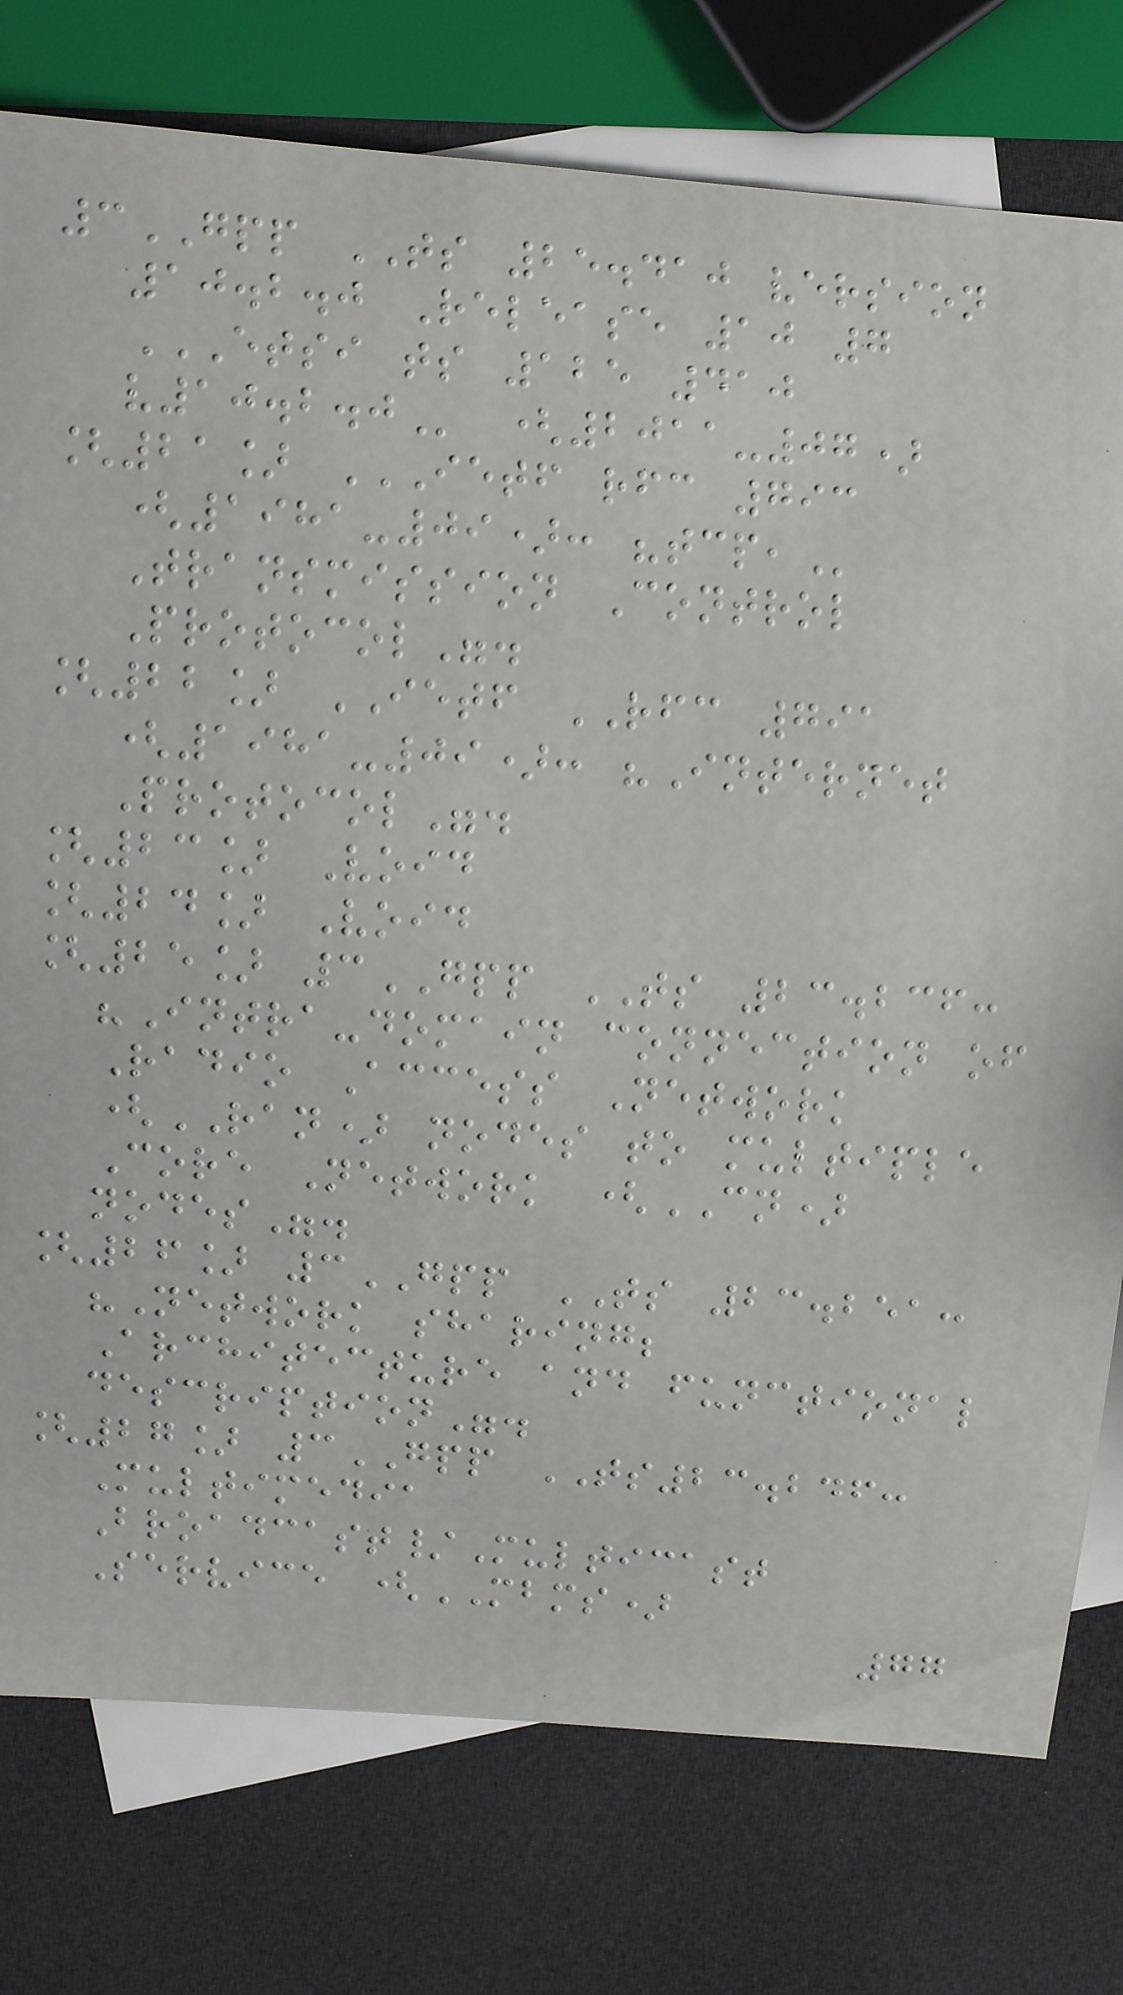3GPP TS 25.410 version
10.2.0 Release 10 7
ETSI TS 125 410
V10.2.0 (2011-07)
[21] IETF RFC 793
(1981-09): "TCP,
Transmission Control
Protocol".
[22] IETF RFC 791
(1981-09): "Internet
Protocol".
[23] Void
[24] Void
[25] 3GPP TS 23.236:
"Intra-domain connection of
Radio Access Network
(RAN) nodes to multiple
Core Network (CN)
nodes".
[26] 3GPP TS 23.251:
"Network sharing;
Architecture and functional
description".
[27] 3GPP TS23.246:
Multimedia
Broadcast/Multicast
Service (MBMS)
77
